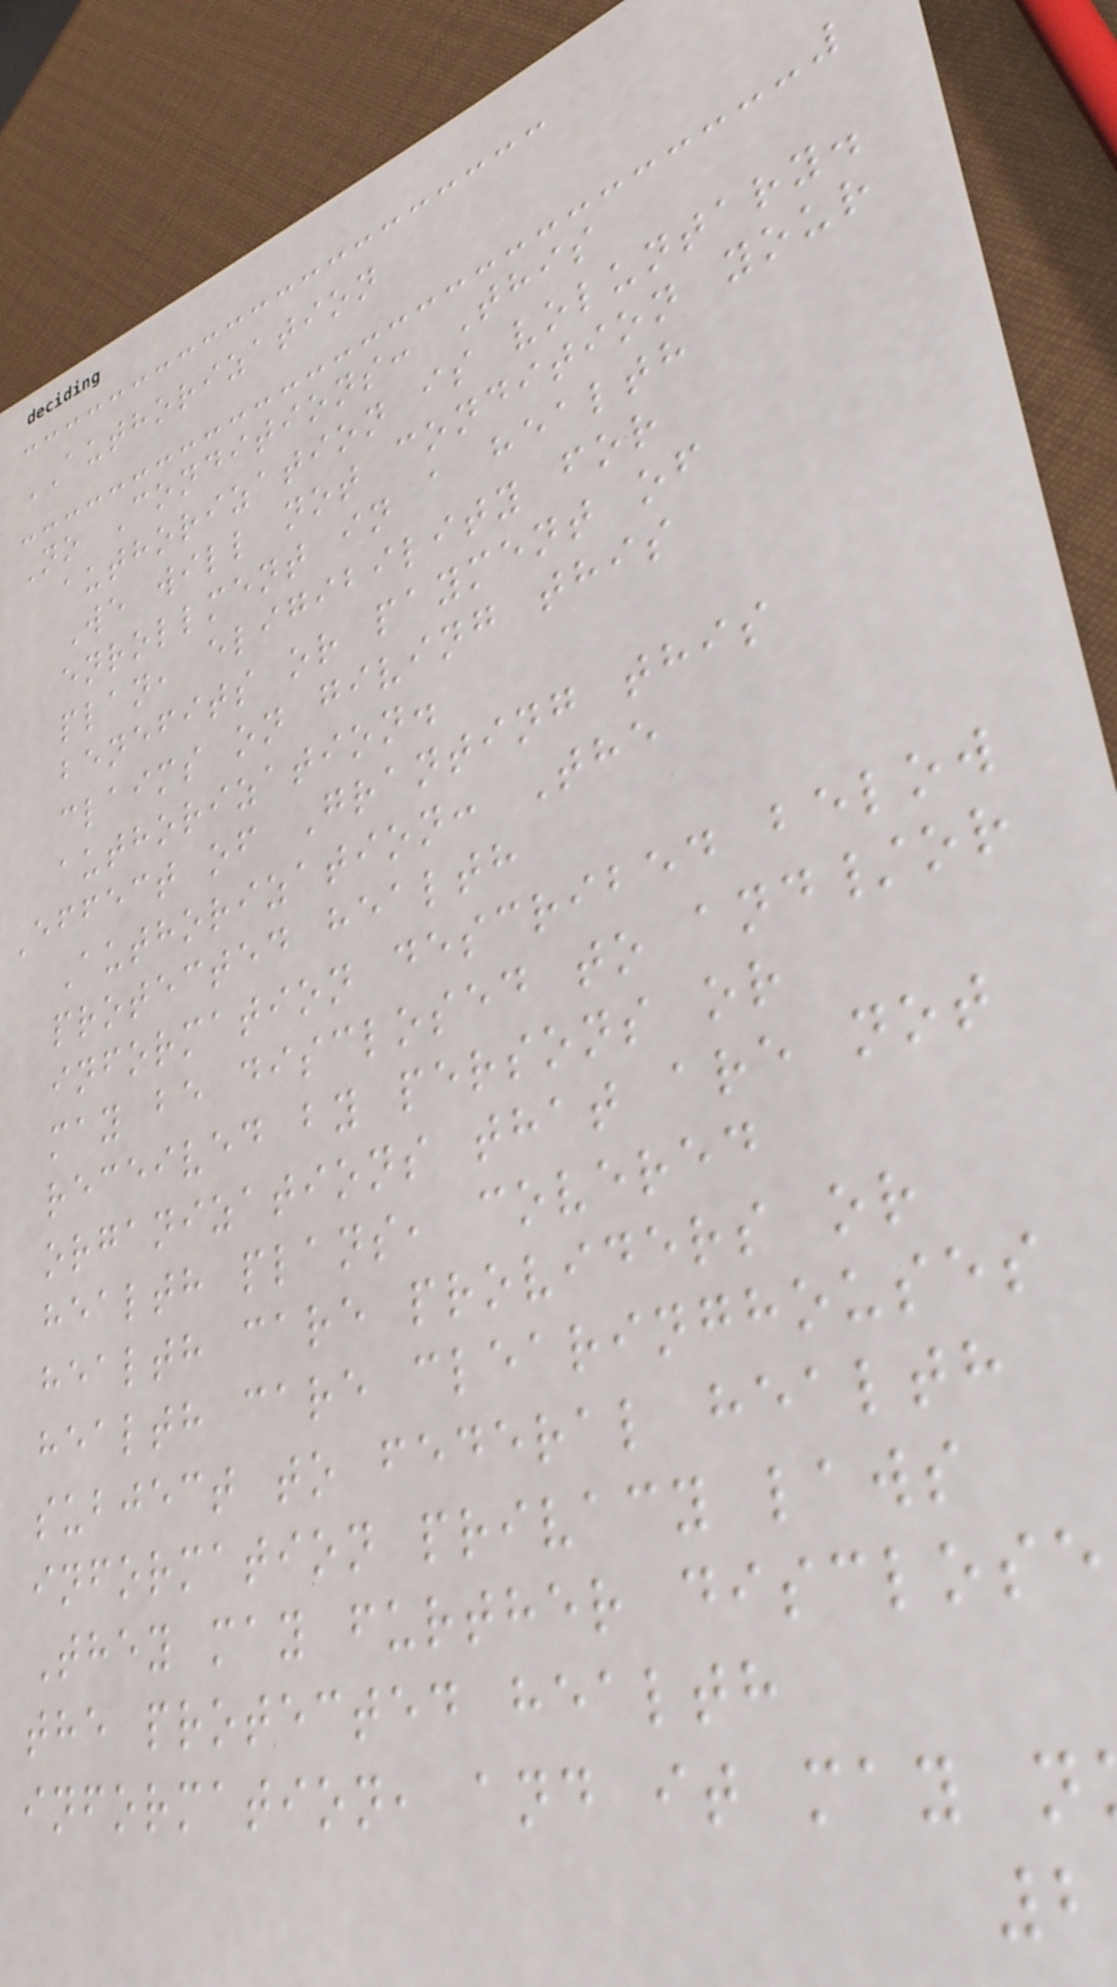AUTHORIZATION
No Conditions: This
authorization is voluntary.
We will not condition your
enrollment in a health
plan, eligibility for
benefits or payment of
claims on giving this
authorization.
Effect of Granting this
Authorization: The
protected health
information described below
may be disclosed to and/or
received by persons or
organizations that are not
health plans, covered
health care providers or
health care clearinghouses
subject to federal health
information privacy laws
They may further disclose
the protected health
information, and it may n
